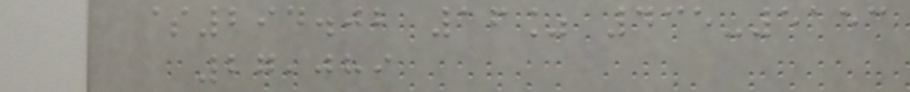$294.02 16% 435-5153
27,089
